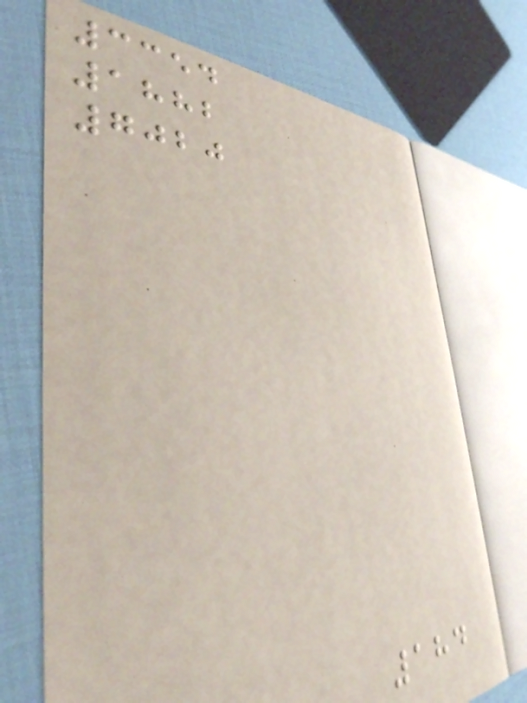3354
1882
7020
184
